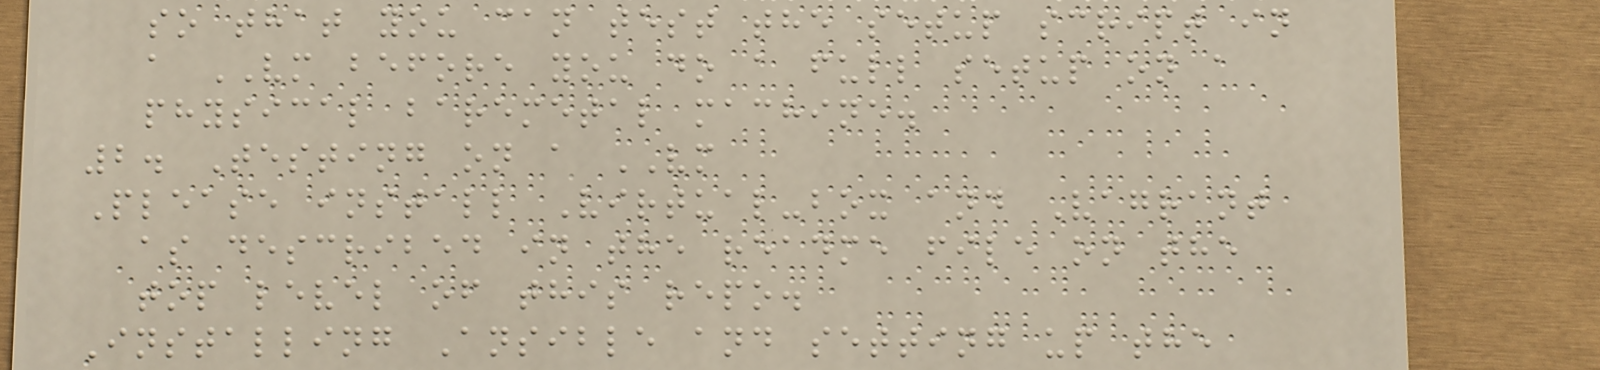so that you can test the setup script in
a VM before you do a full setup on a
physical baremetal machine.
2. Testing on a VM
Please install Virtual-box and Vagrant
as described in the readme file on the
top level of this repo.
Installing Ansible and setting up the
